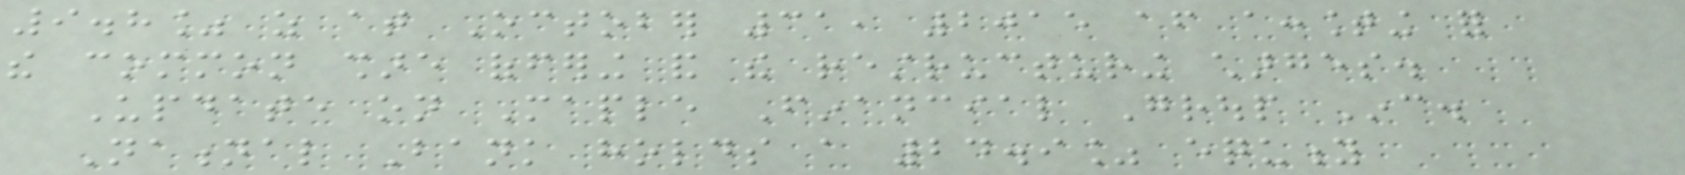9.8% as at October 31, 2015 after accounting for
the common share offering and the restructuring charges.
Update on Maple Financial Group Inc.
National Bank holds a 24.9% equity
